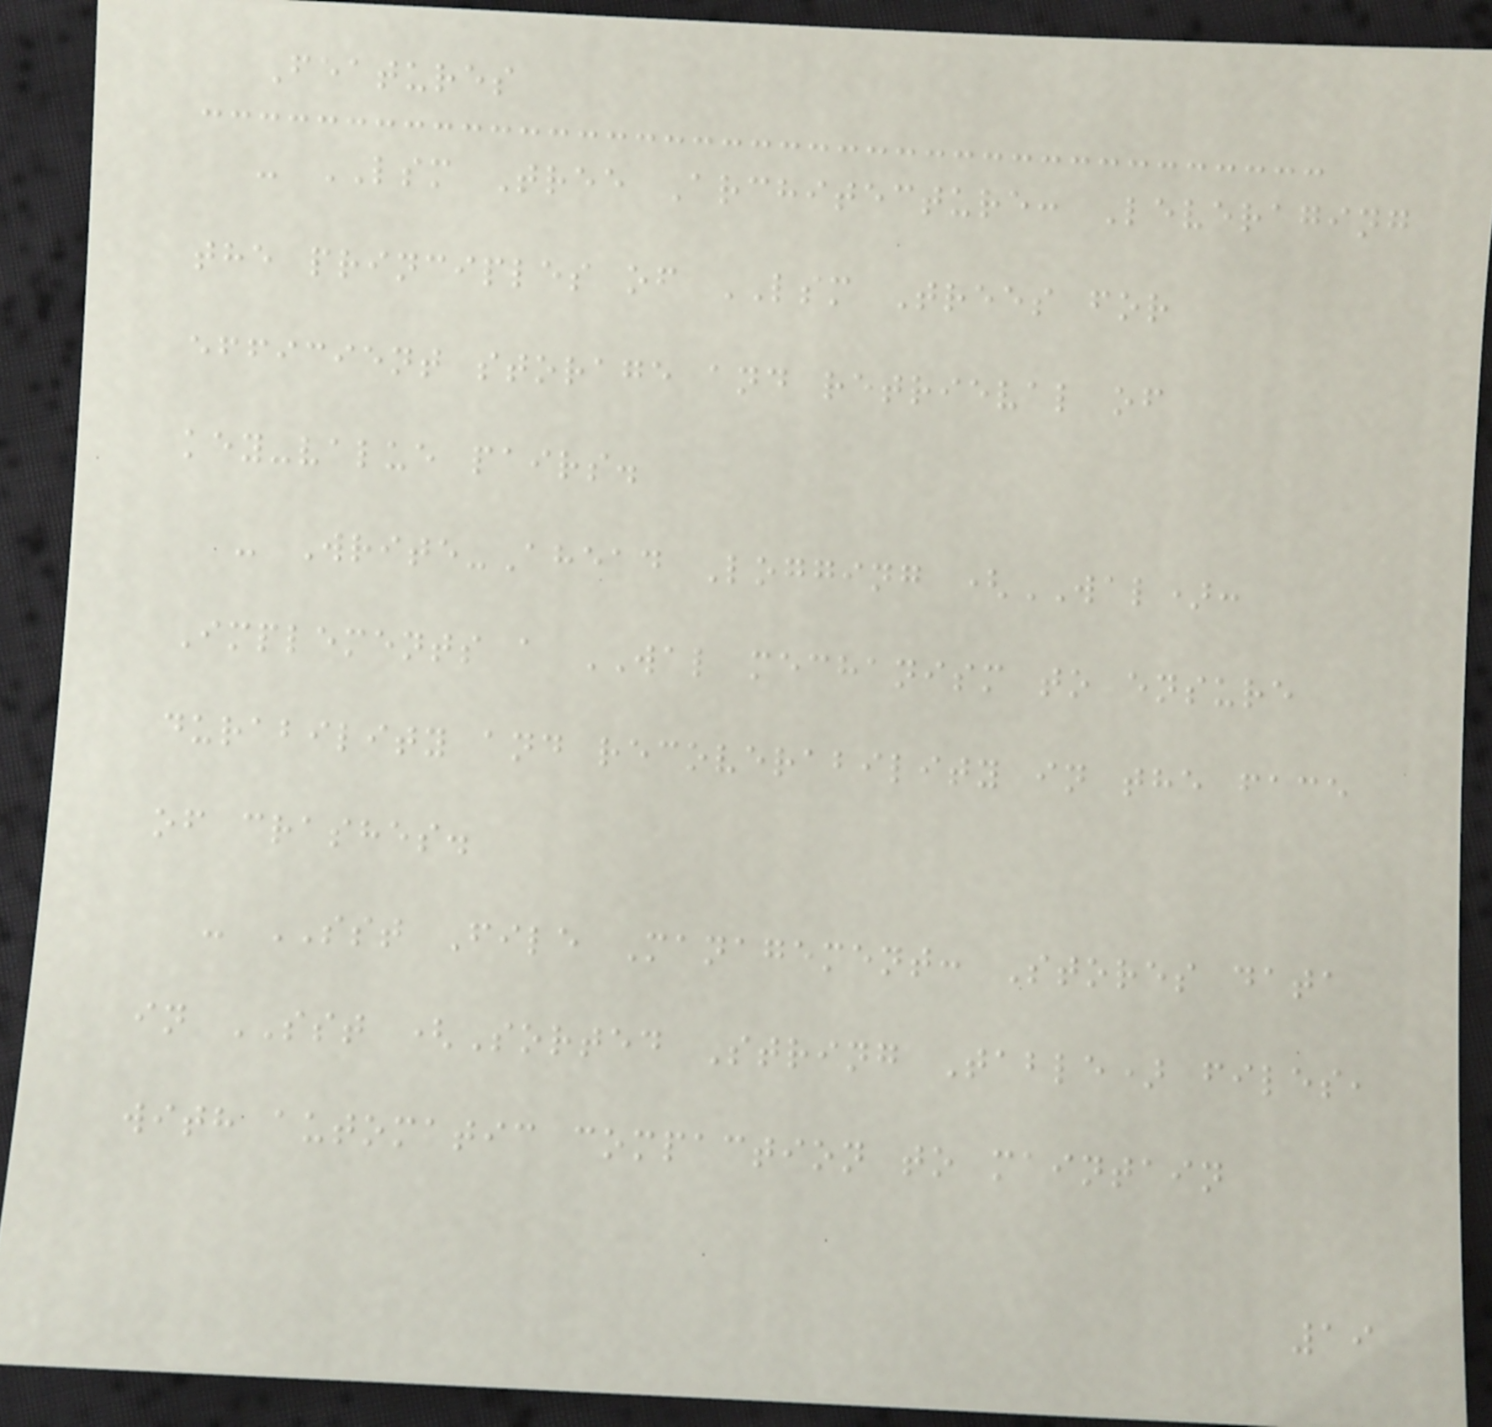Features
- LSM Tree Architecture: Leveraging
the principles of LSM Trees for
efficient storage and retrieval of
key-value pairs.
- Write-Ahead Logging (WAL):
Implements a WAL mechanism to ensure
durability and recoverability in the face
of crashes.
- SST File Management: Stores data
in SST (Sorted String Table) files,
with automatic compaction to maintain
19
